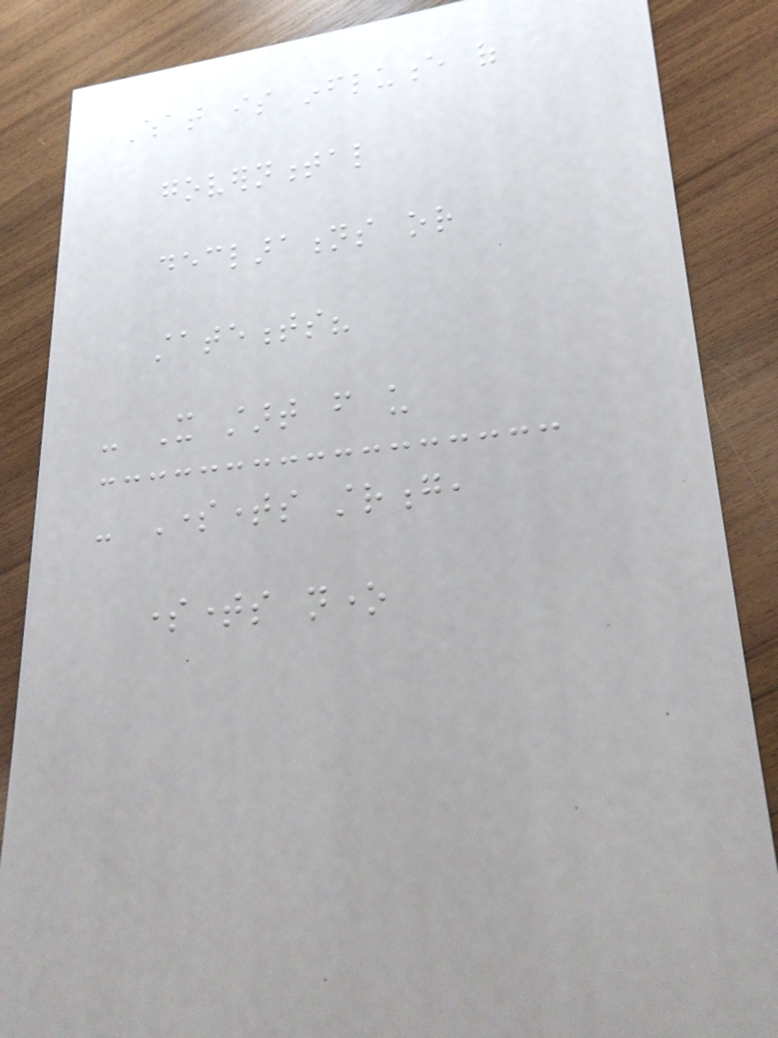What is influence of
governmental
declarations or
statements?
- It start from us
- Sometimes strong,
sometimes none
